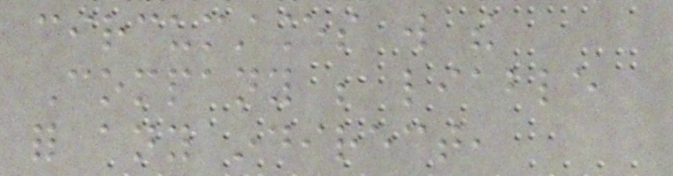circumstances will the
Company be liable
for any indirect,
